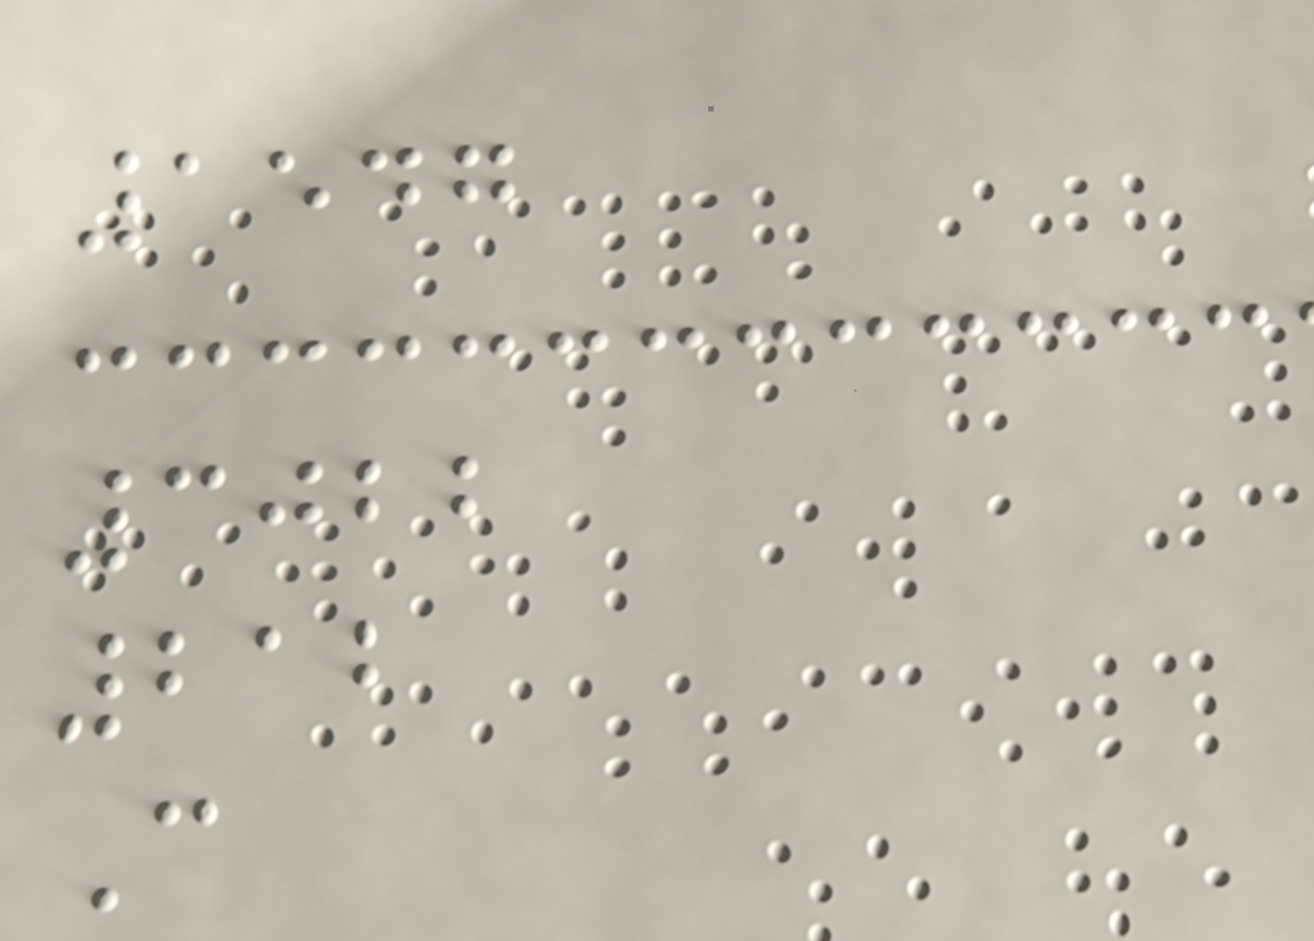1547
3022
212
C
